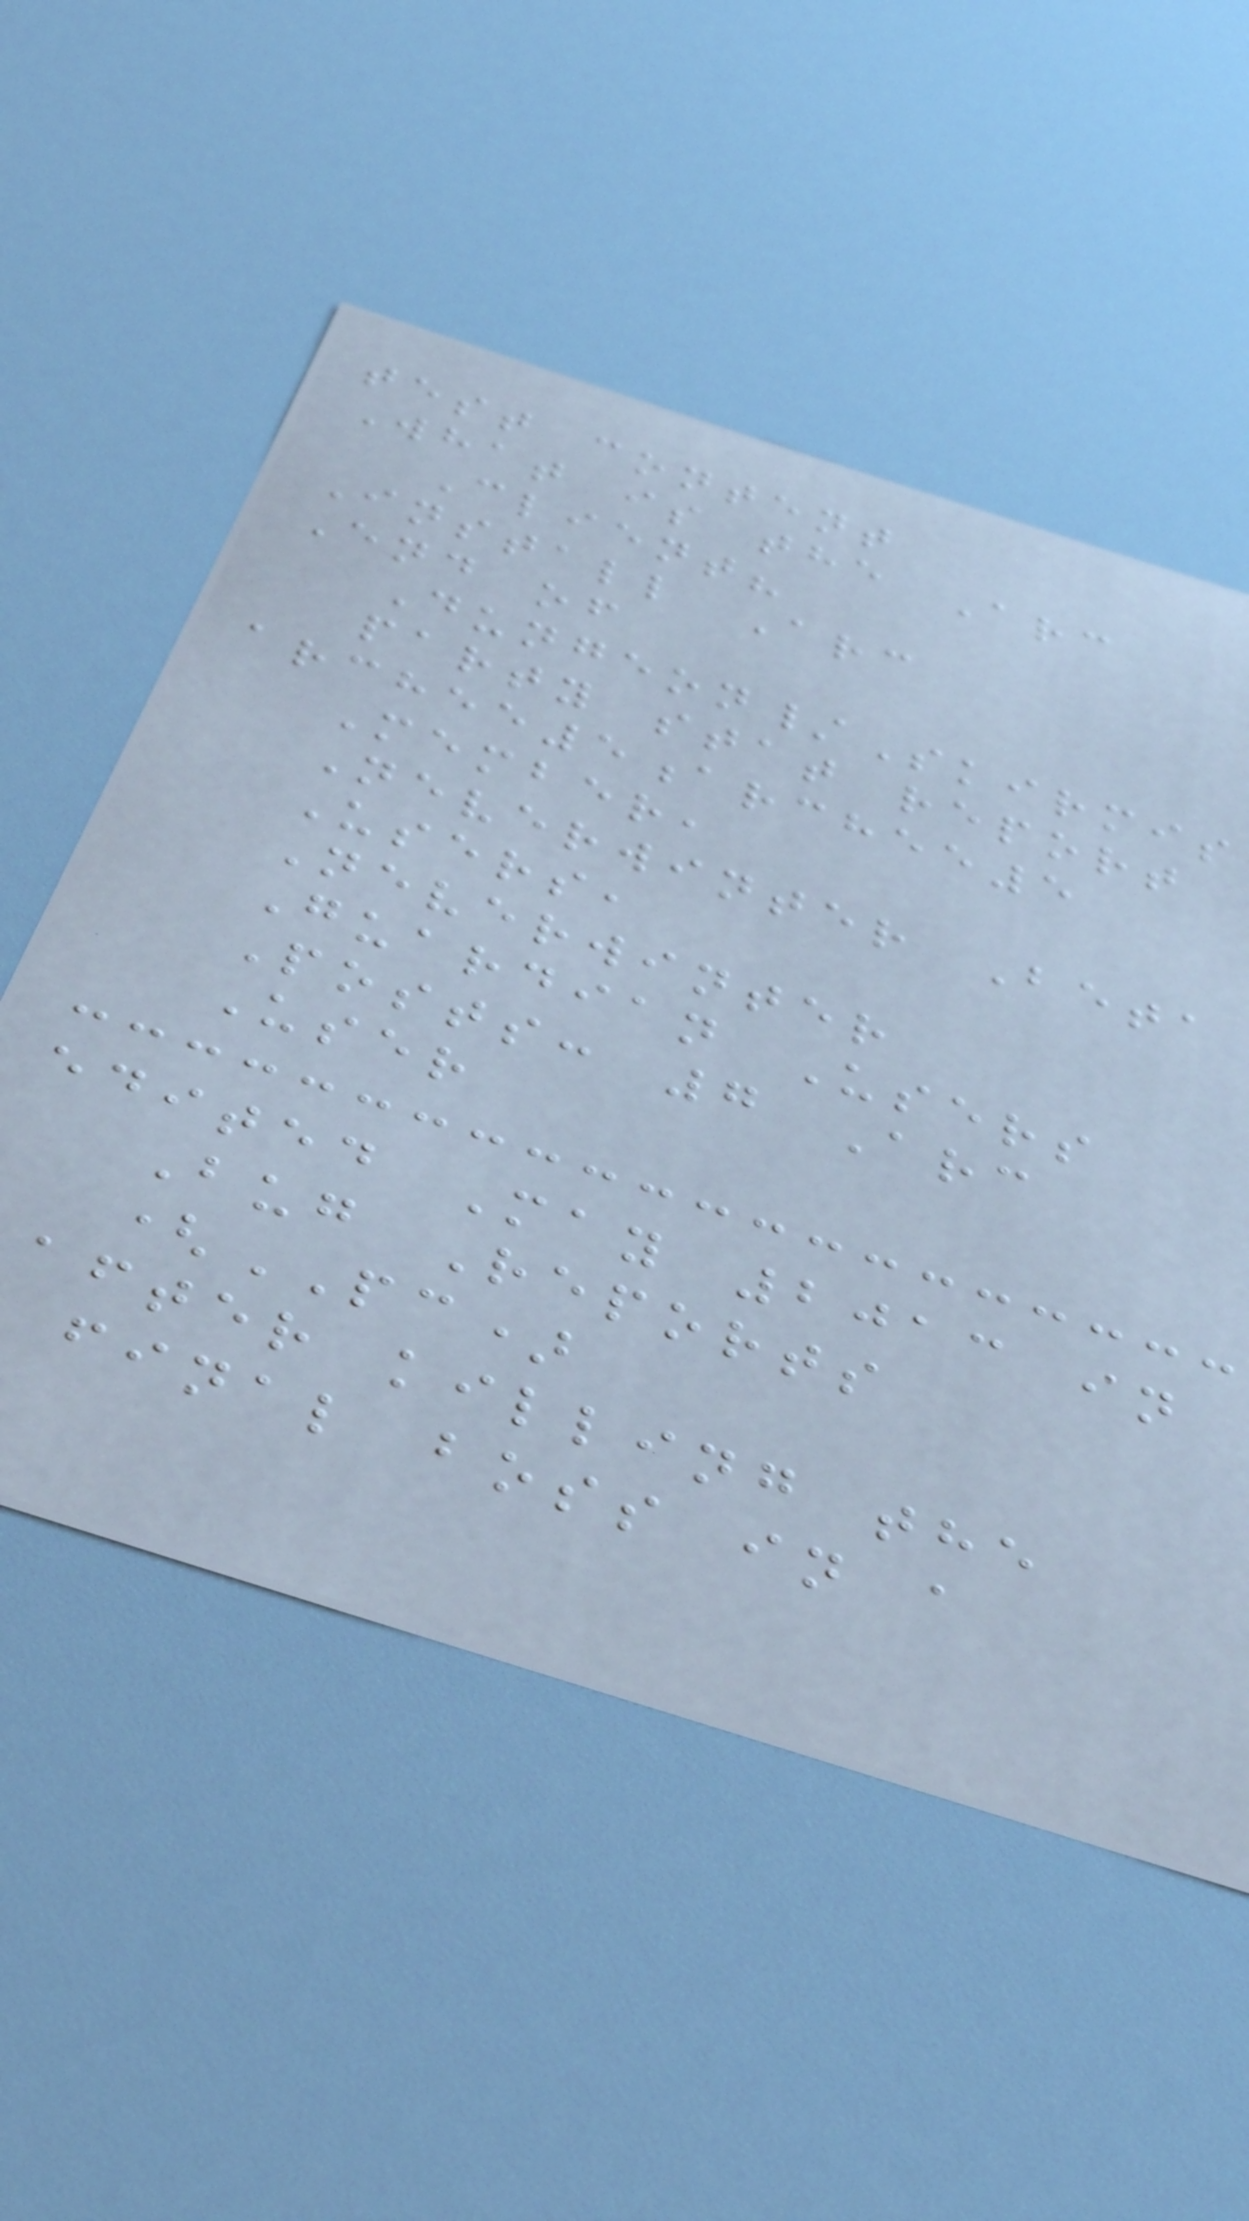test content
What is the Arc
Client?
Install Arc
End of
Dungeon/Skirmis
party stat report
archee5archee5
Member,
Neverwinter Beta
Users,
Neverwinter
Guardian Users
Posts: 7 Arc
User
edited May 2013 in
Bug Reports
(PC)
after killing the
final boss in a
